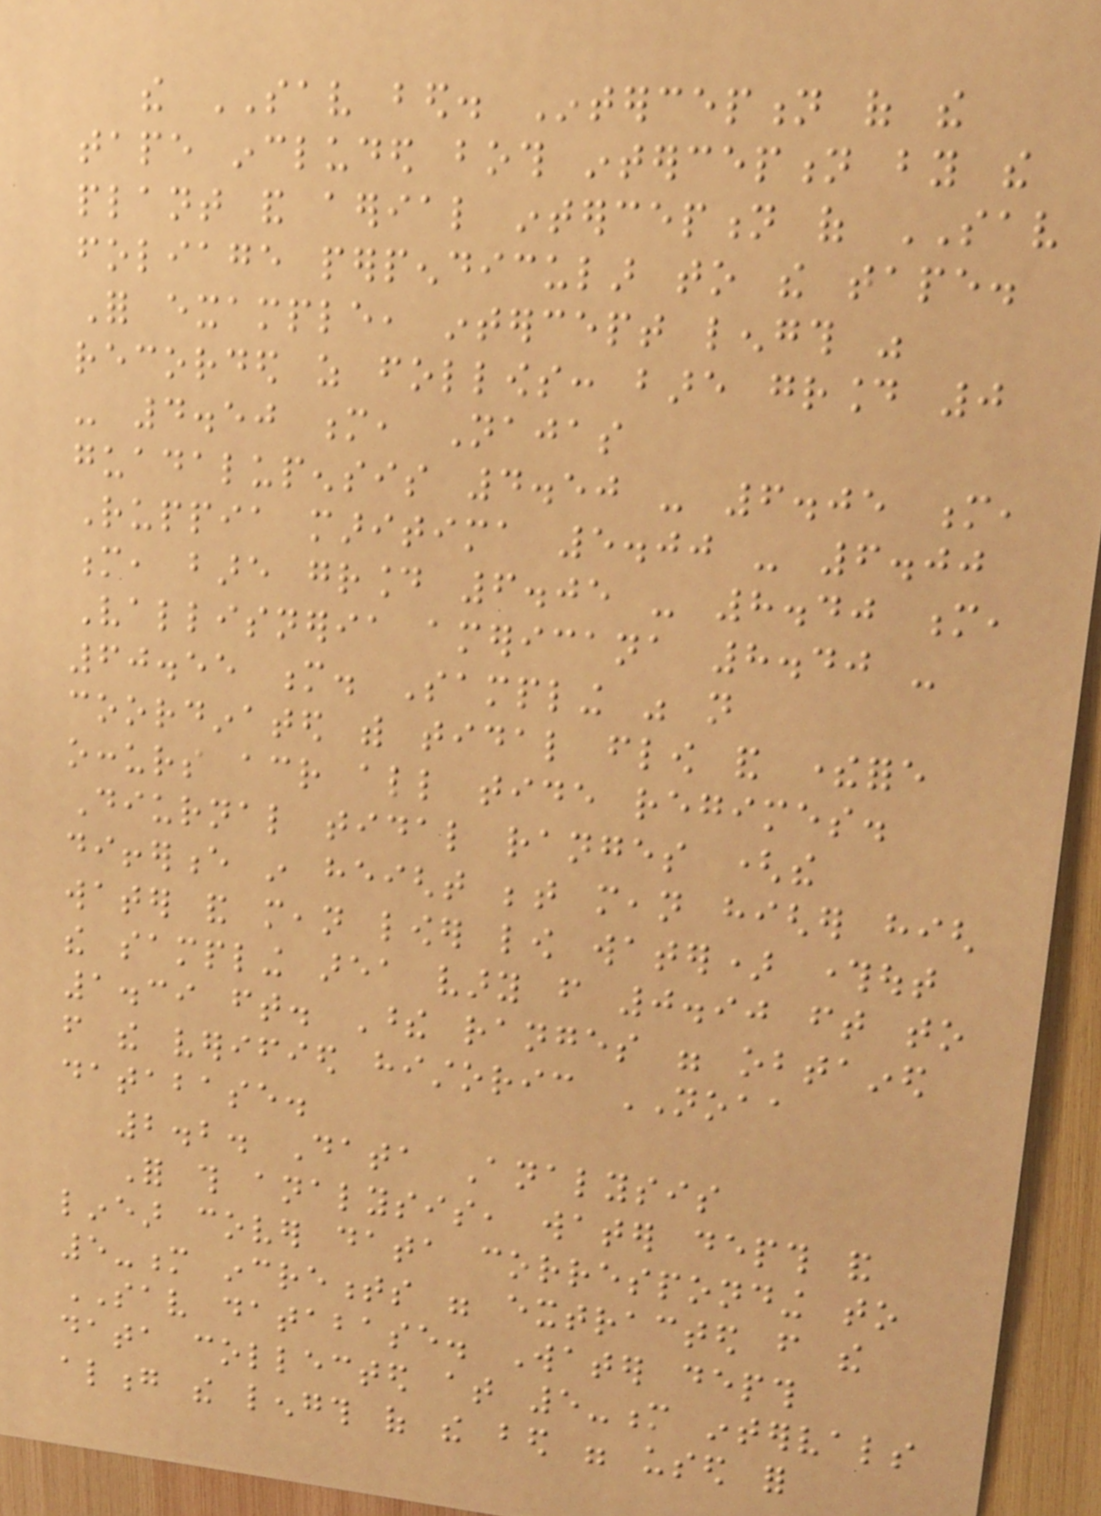the SAV bed. Interception of the
tape included both interception by the
plant and aerial interception of SAV
foliage perpendicular to the tape.
For example, intercept length was
recorded as follows: bare ground 0
- 4.50 m, Najas
guadalupensis 4.50 - 6.05 m,
Ruppia maritima 5.00 - 6.00
m, bare ground 6.05 - 8.40 m,
Vallisneria americana 8.40 -
60.55 m. Sampling was not
coordinated with tidal flow and therefore
occurs across all tide regimes.
Diurnal tidal ranges (the
difference in height between mean higher high
water and mean lower low water) throughout
the sampling area vary from 0.90 ft to
1.39 ft. These ranges were obtained
from the verified historic NOAA
database.
2.2. Data Analysis
For this analysis, water depth and
linear cover data corresponding to
5-m increments were extracted from the
SAV database. Water depth
data collected at 5-m intervals
along the length of the bed were used for
